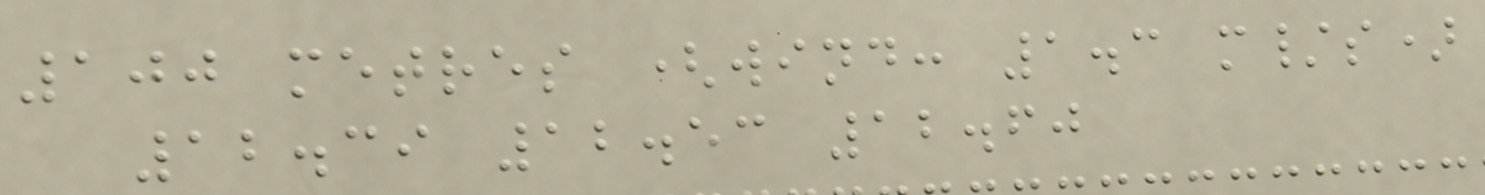100 metres (wind: 1.3 m/s)
12.39 12.53 12.60
